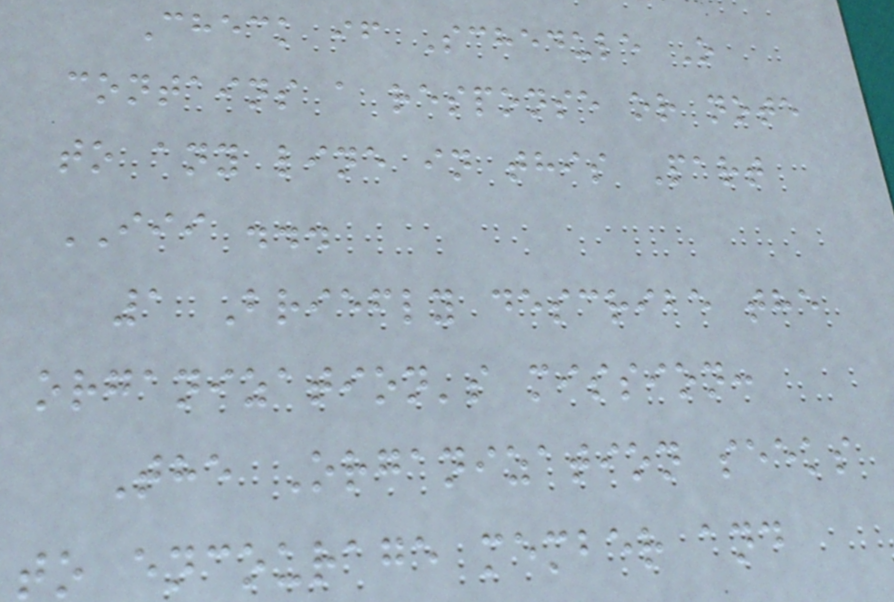Check if Schedule O
contains a response or note
to any line in this Part
III ...
1 Briefly describe the
organization's mission:
The Organization seeks
to encourage member and
